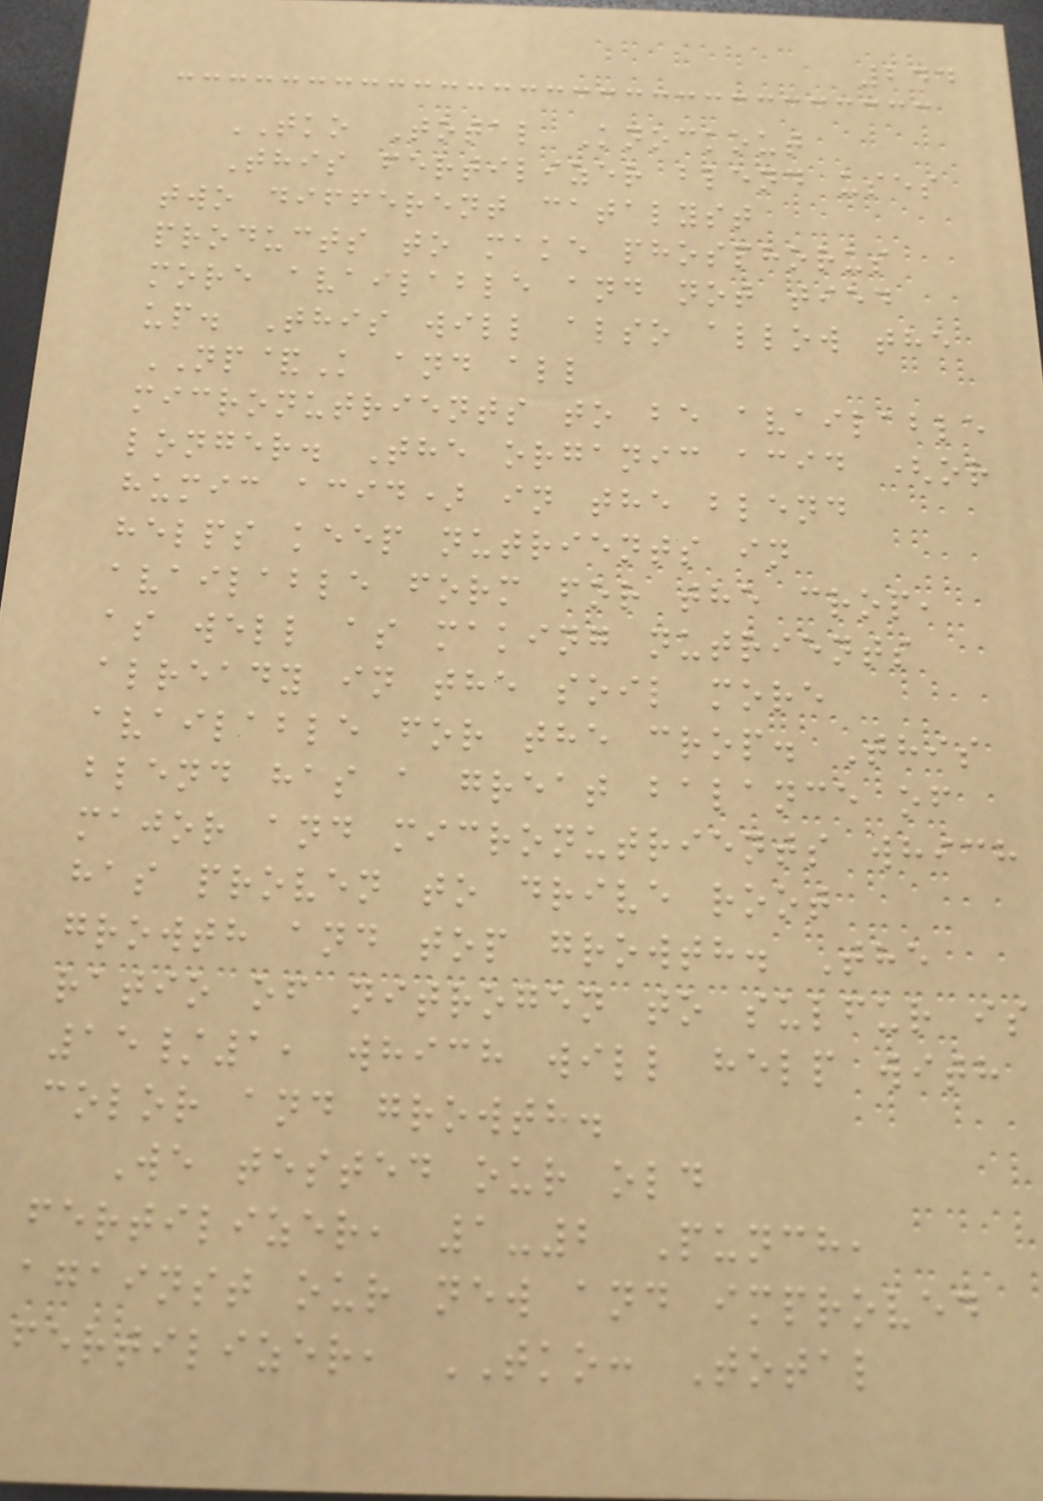244
TKO Total Knockout
This fertilizer blend uses
two different catalyst
products to make phosphorus
more available and not tied
up. This will also allow the
NP&K and all
micronutrients to be available
longer. The organic acid (or
humic acid) in the blend
helps keep nutrients in
available form for the crop,
as well as making nutrients
already in the soil more
available for the crop. This
blend has a great balance of
major and micronutrients which
has proven to drive root
growth and top growth. The
ratio of nitrogen to sulfur is
15/1, which will help with
color and growth.
We tested our old
fertilizer, 1-2 Punch,
against our new and improved
fertilizer, TKO: Total
